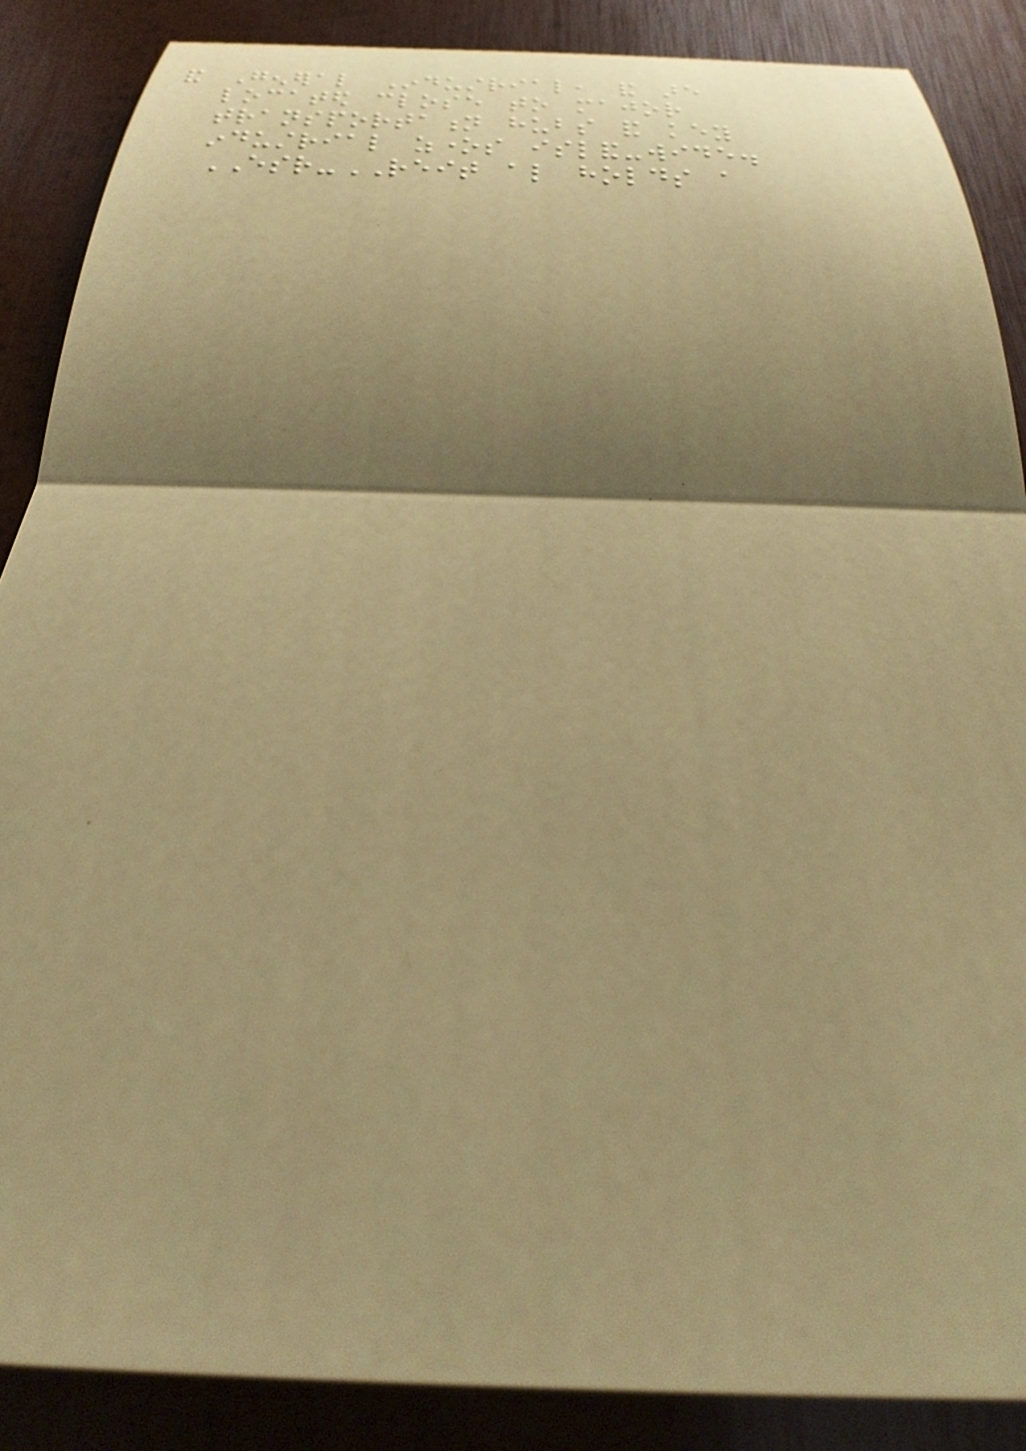and General Industrial, and are
located close to major
transportation hubs and key
industrial zones island-wide.
ESR-REIT also holds a
